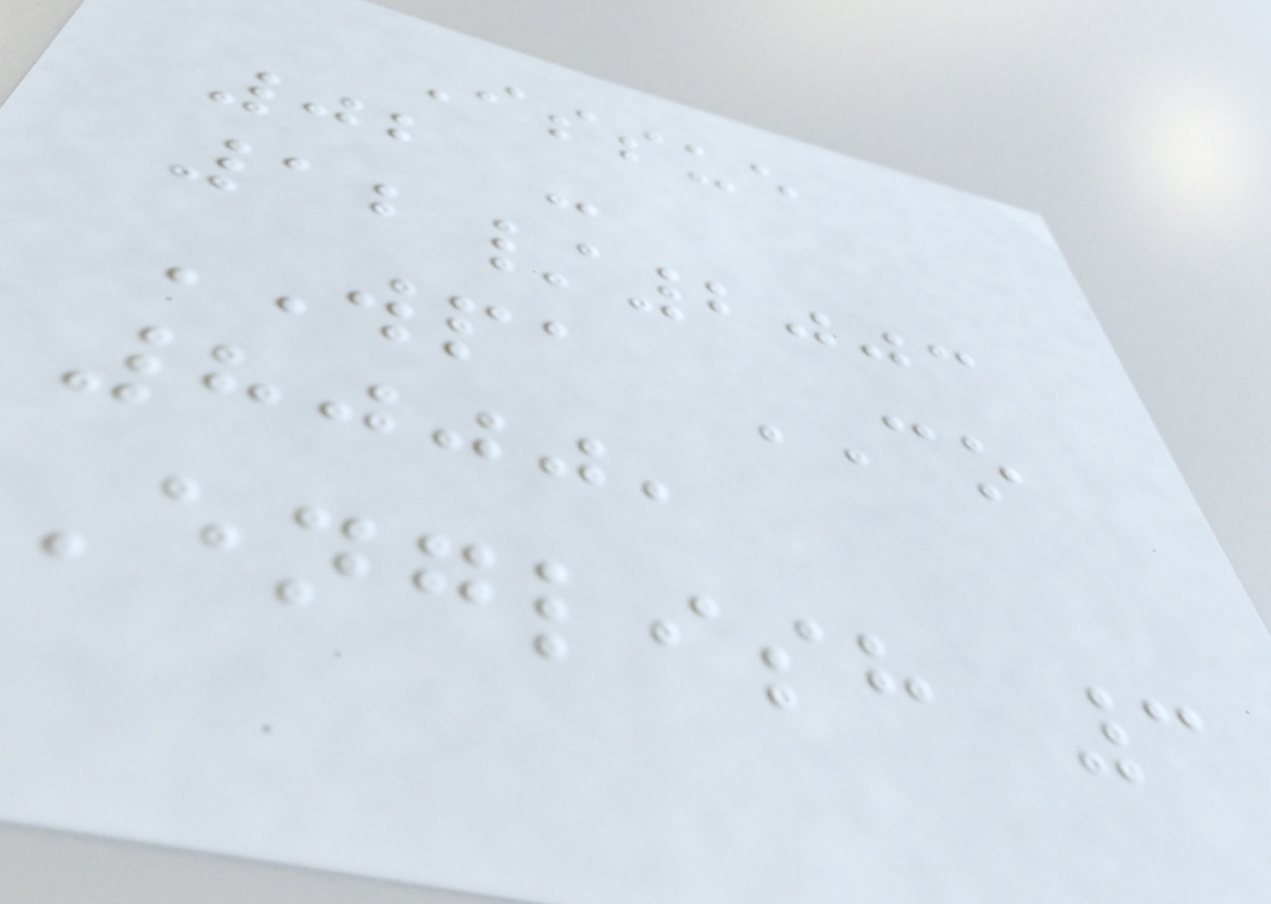Issue
02 -
12/2003
WPA CO
8000,
English 3
